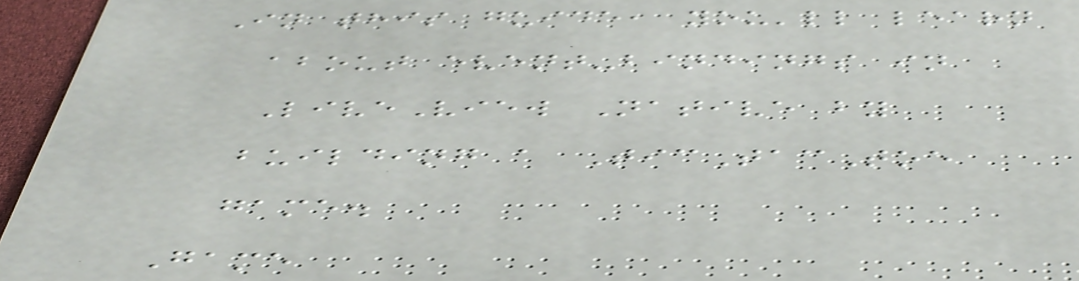In this guide, you'll learn
about event-bindings in
LiveView Native by
building a TicTacToe
game.
Game
